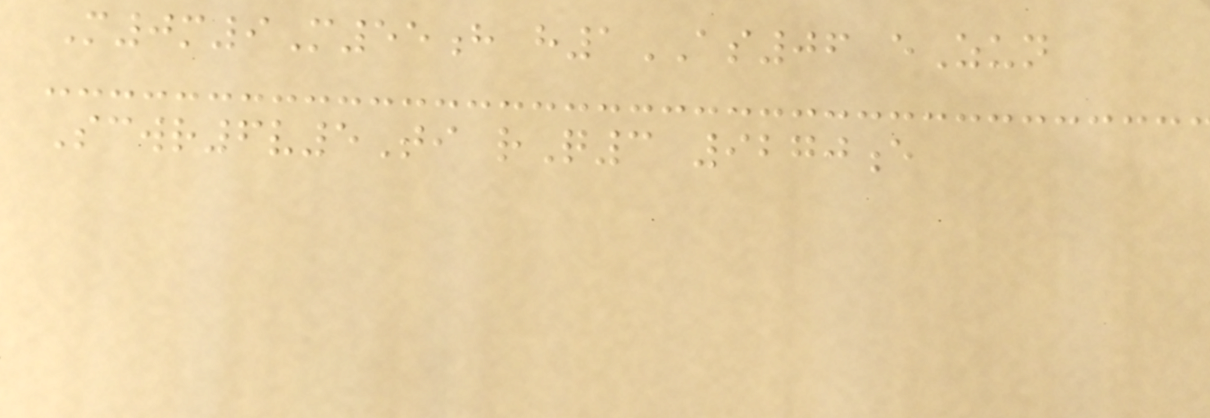M0m9M55h h1AS06 eZun
Scwr6v5Ti rQ3 9270e
